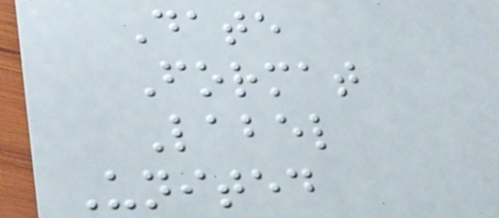Date
Format
Label
United
